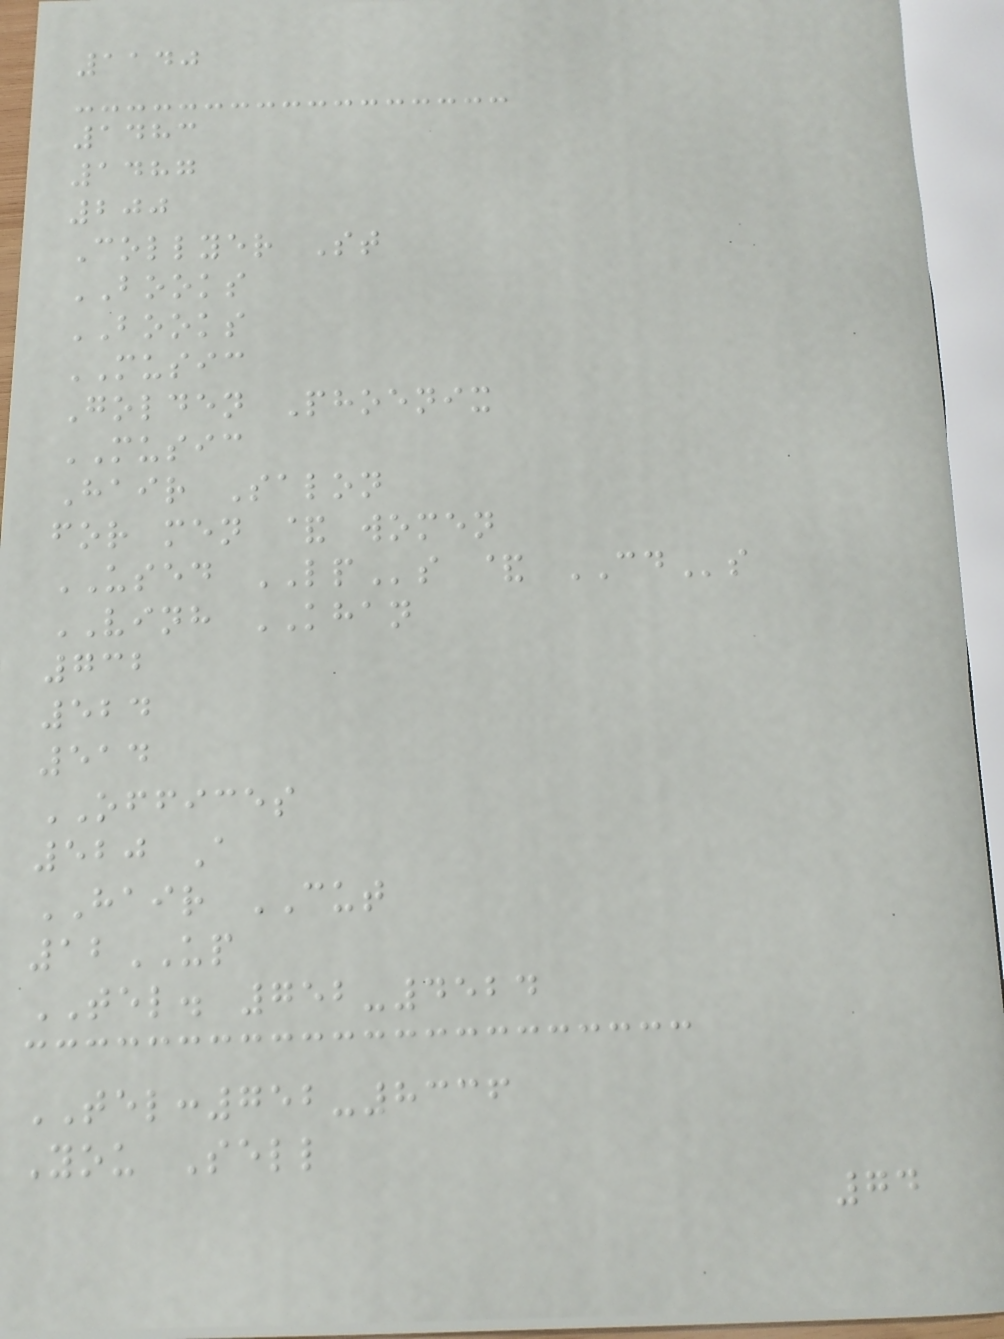1140
1483
1487
200
Collyer St
BOOKS
BOOKS
MUSIC
Golden Phoenix
MUSIC
Hair Salon
for men & women
USED LPs & CDs
VINH KHAN
732
524
514
OFFICES
520 A
HAIR CUT
12UP
TEL. 752-4524
TEL:752-8336
You Sell
74
